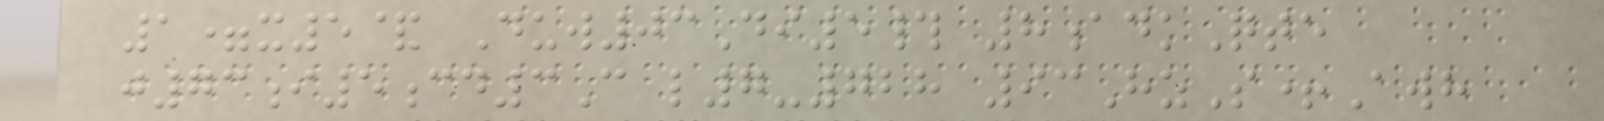1=x5& Duw03Di5# 8adkQte
j73i5cd3C l7-728 93HzS+Awh
